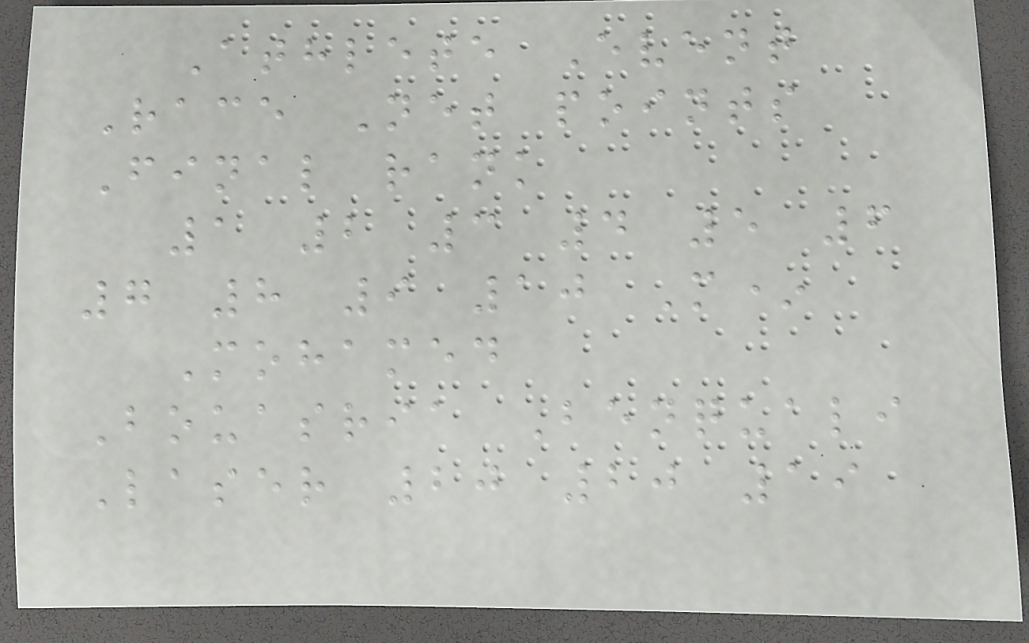Athlete Event
Race Net points
Final rank
1 2 3 4 5 6
7 8 9 10 M*
Mohamed
Bouasria Benquali
Laser 20 20 19
